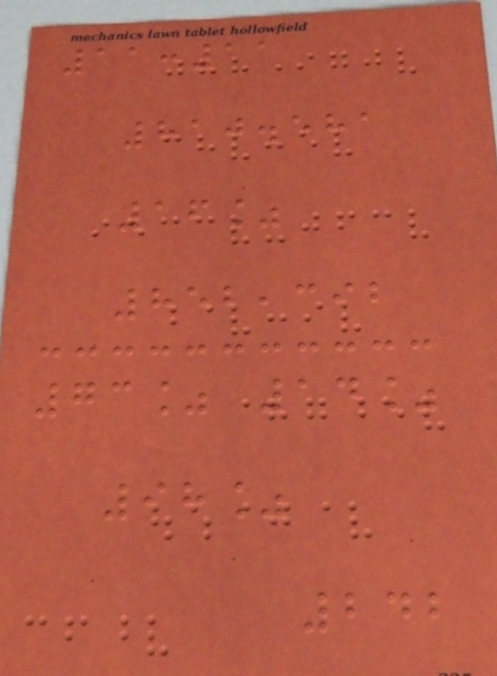11:11
810.581
16%
852,392
73% 14%
98%
242
